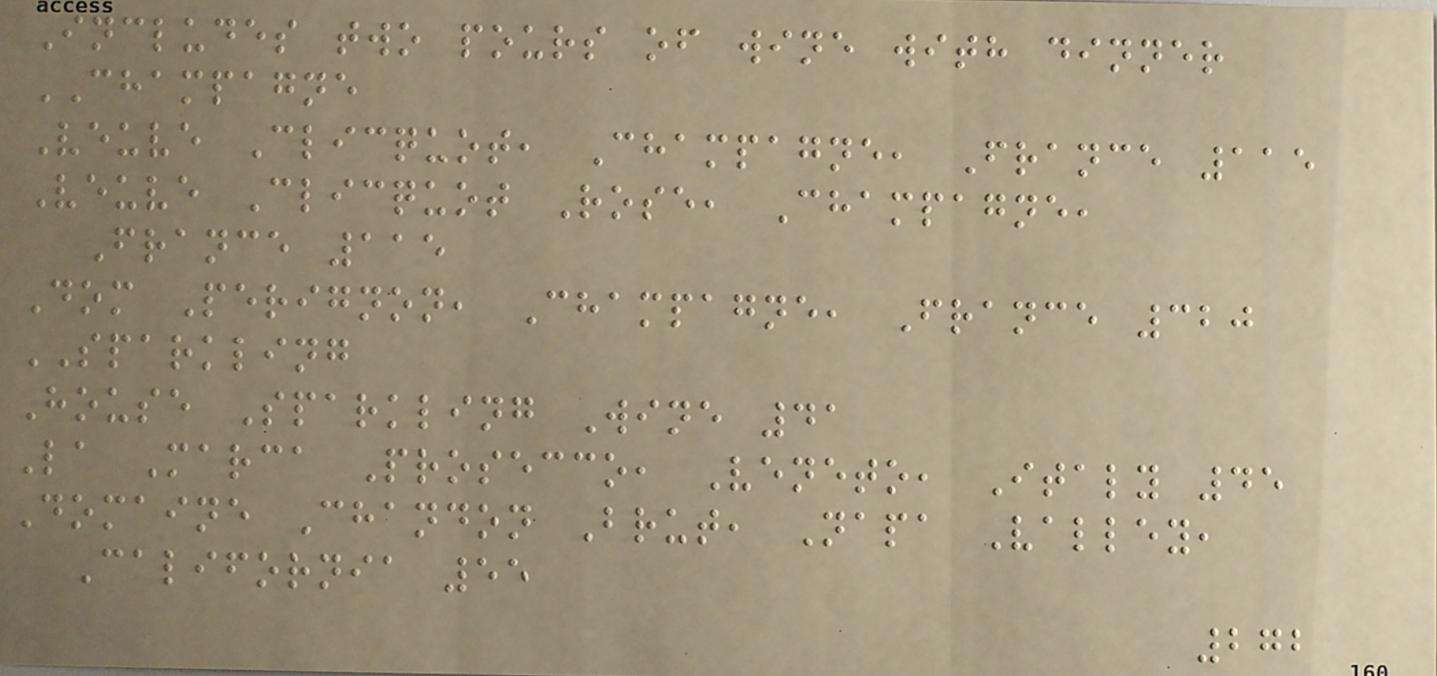Includes two pours of wine with dinner
CHAMPAGNE
Veuve Clicquot, Champagne, France 115
Veuve Clicquot Rose, Champagne,
France 115
Dom Perignon, Champagne, France 320
SPARKLING
House Sparkling Wine 41
La Marca Prosecco, Veneto, Italy 45
Domaine Chandon Brut, Napa Valley,
California 55
272
